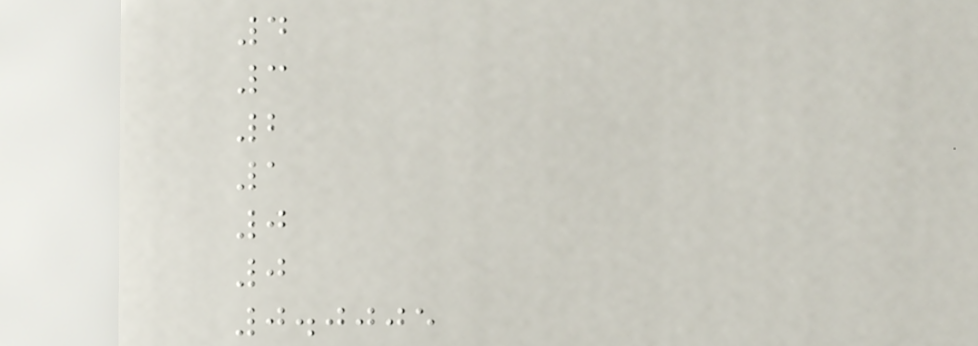4
3
2
1
0
0
0.0005
